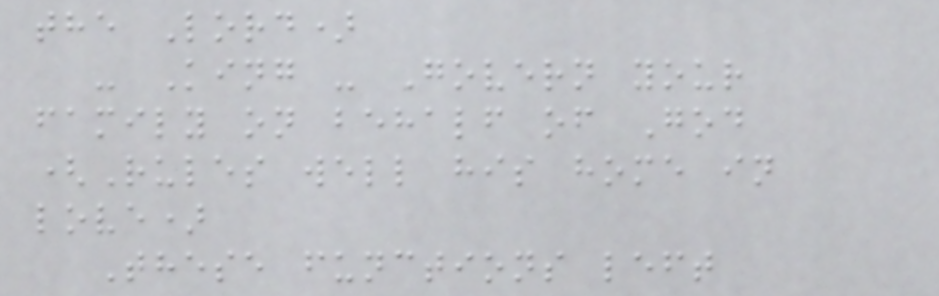the Lord)
- King - Govern your
family on behalf of God
(Rules well his home in
love)
These functions left
